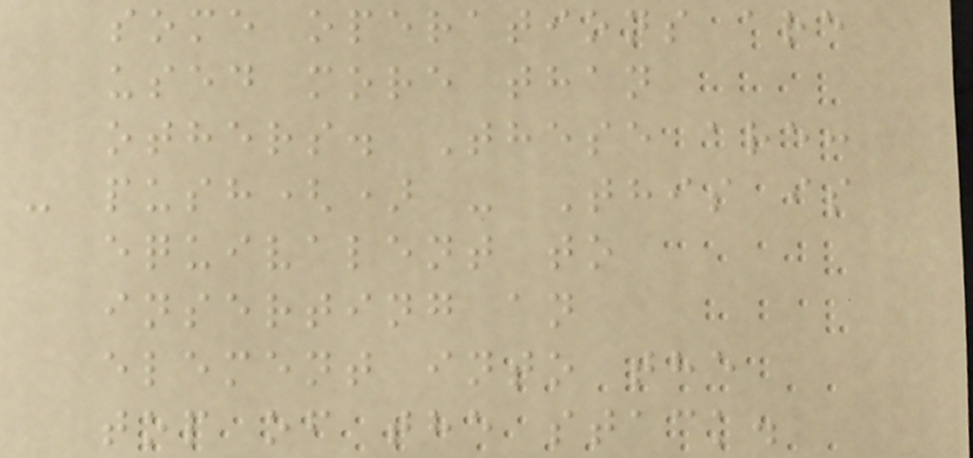some operations are
used more than
others. These are:
- push() - This is
equivalent to
inserting an
element into the
top of the stack.
